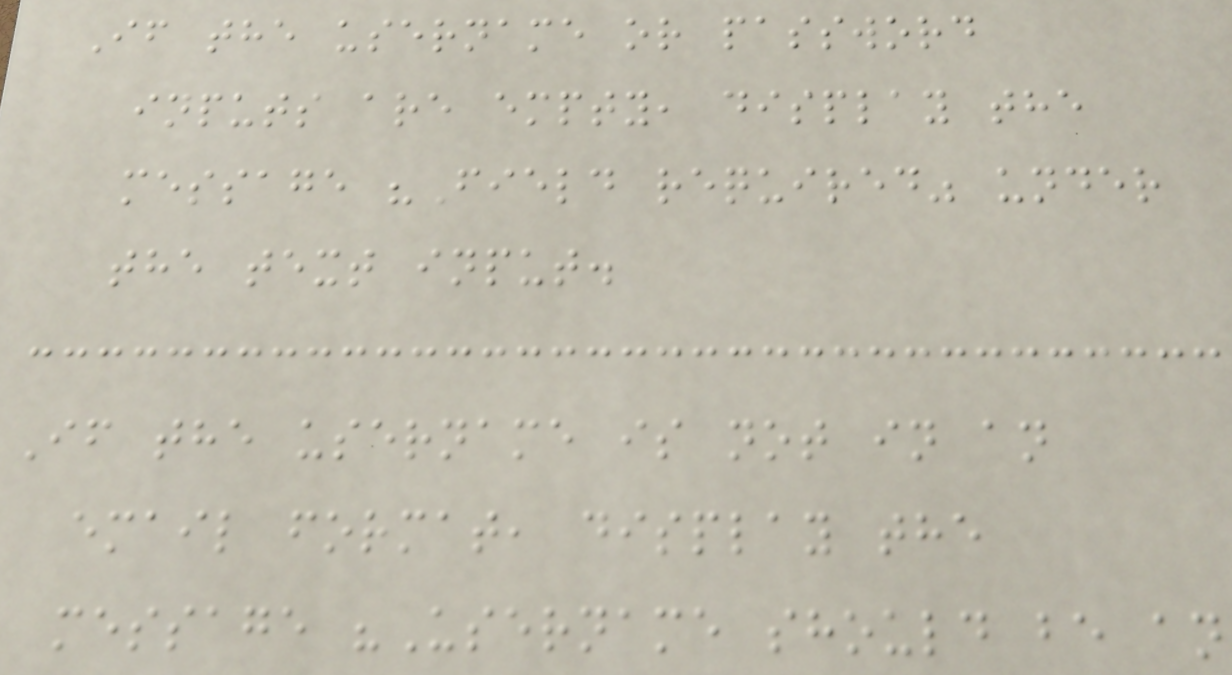If the username or password
inputs are empty, display the
message "Field required" under
the text input.
If the username is not in an
email format, display the
message "Username should be an
